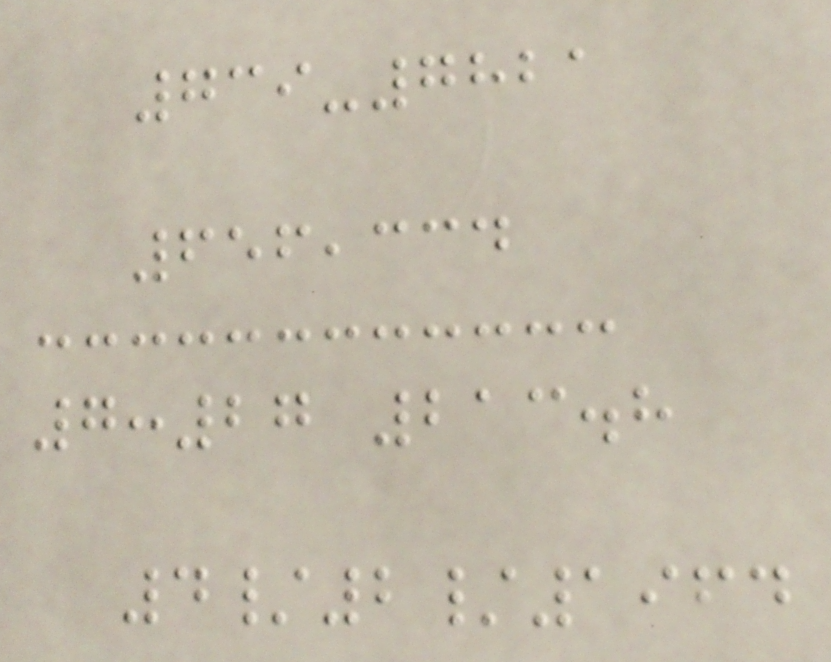739-7821
656,334
7:27 213.8
4/2/1964
